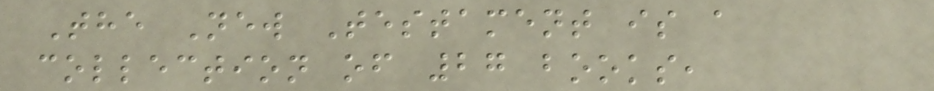The New Testament is a
collection of 27 books,
